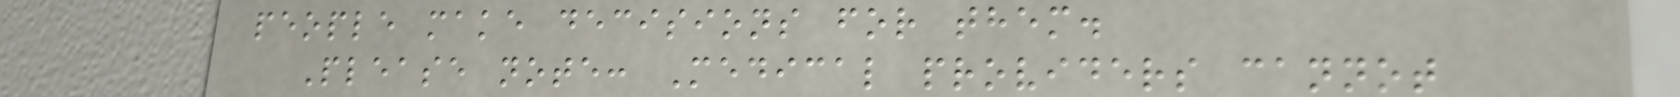people make decisions for them.
Please note: Medical providers cannot
